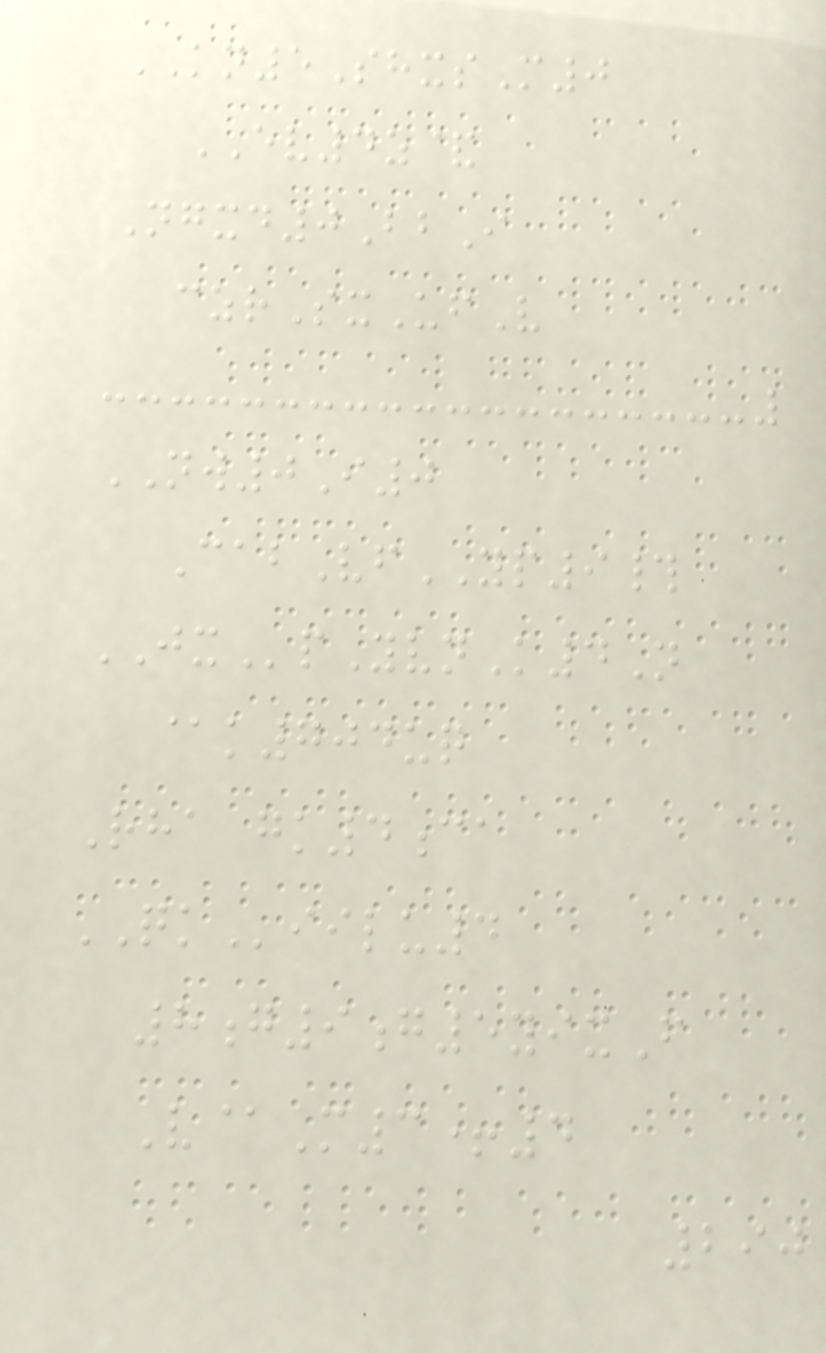KN5ShxsM0
EV4z&
Ngxd0BbI
czrSxUfV
NW0I0
CabVfYP9#
JXpYvnK4N
@k704uq
Rha gk4ca
QKiilu4
8g9g5yixF
V@M3+4
290
